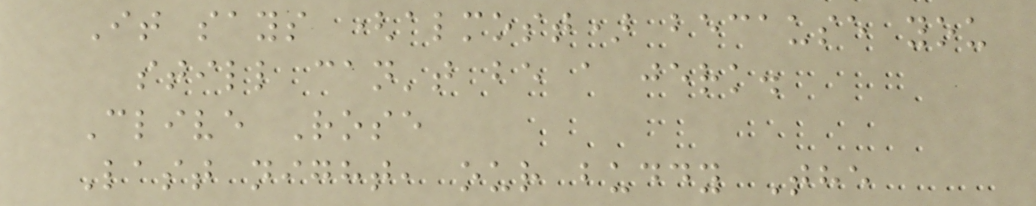It says (almost) because you
still can't be a jerk.
Clive Rose
Last night, our buddy The
